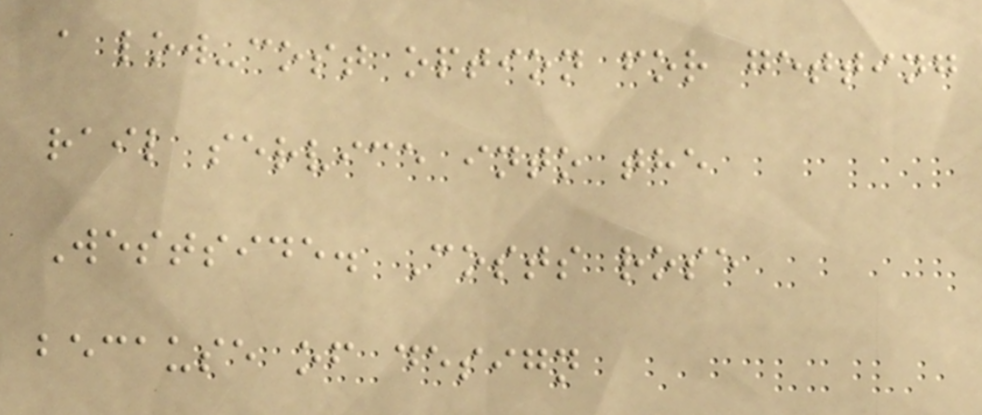a low-cost option for getting
rail service into the
Westside. Costs rose
because of design
